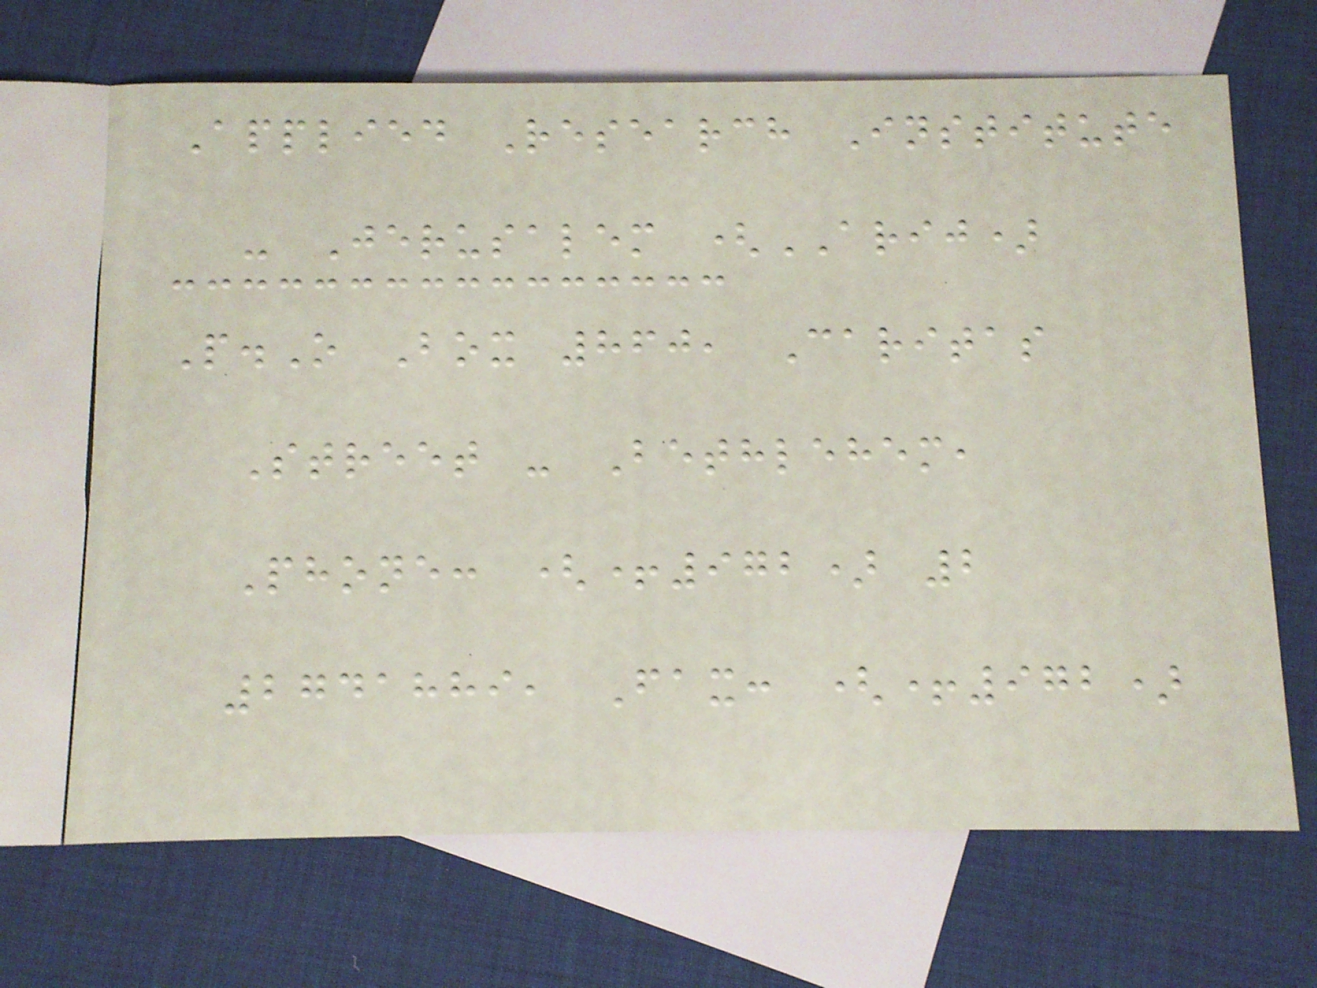Applied Research Institute
- Jerusalem (ARIJ)
P.O Box 860, Caritas
Street - Bethlehem,
Phone: (+972) 2
2741889, Fax: (+972)
